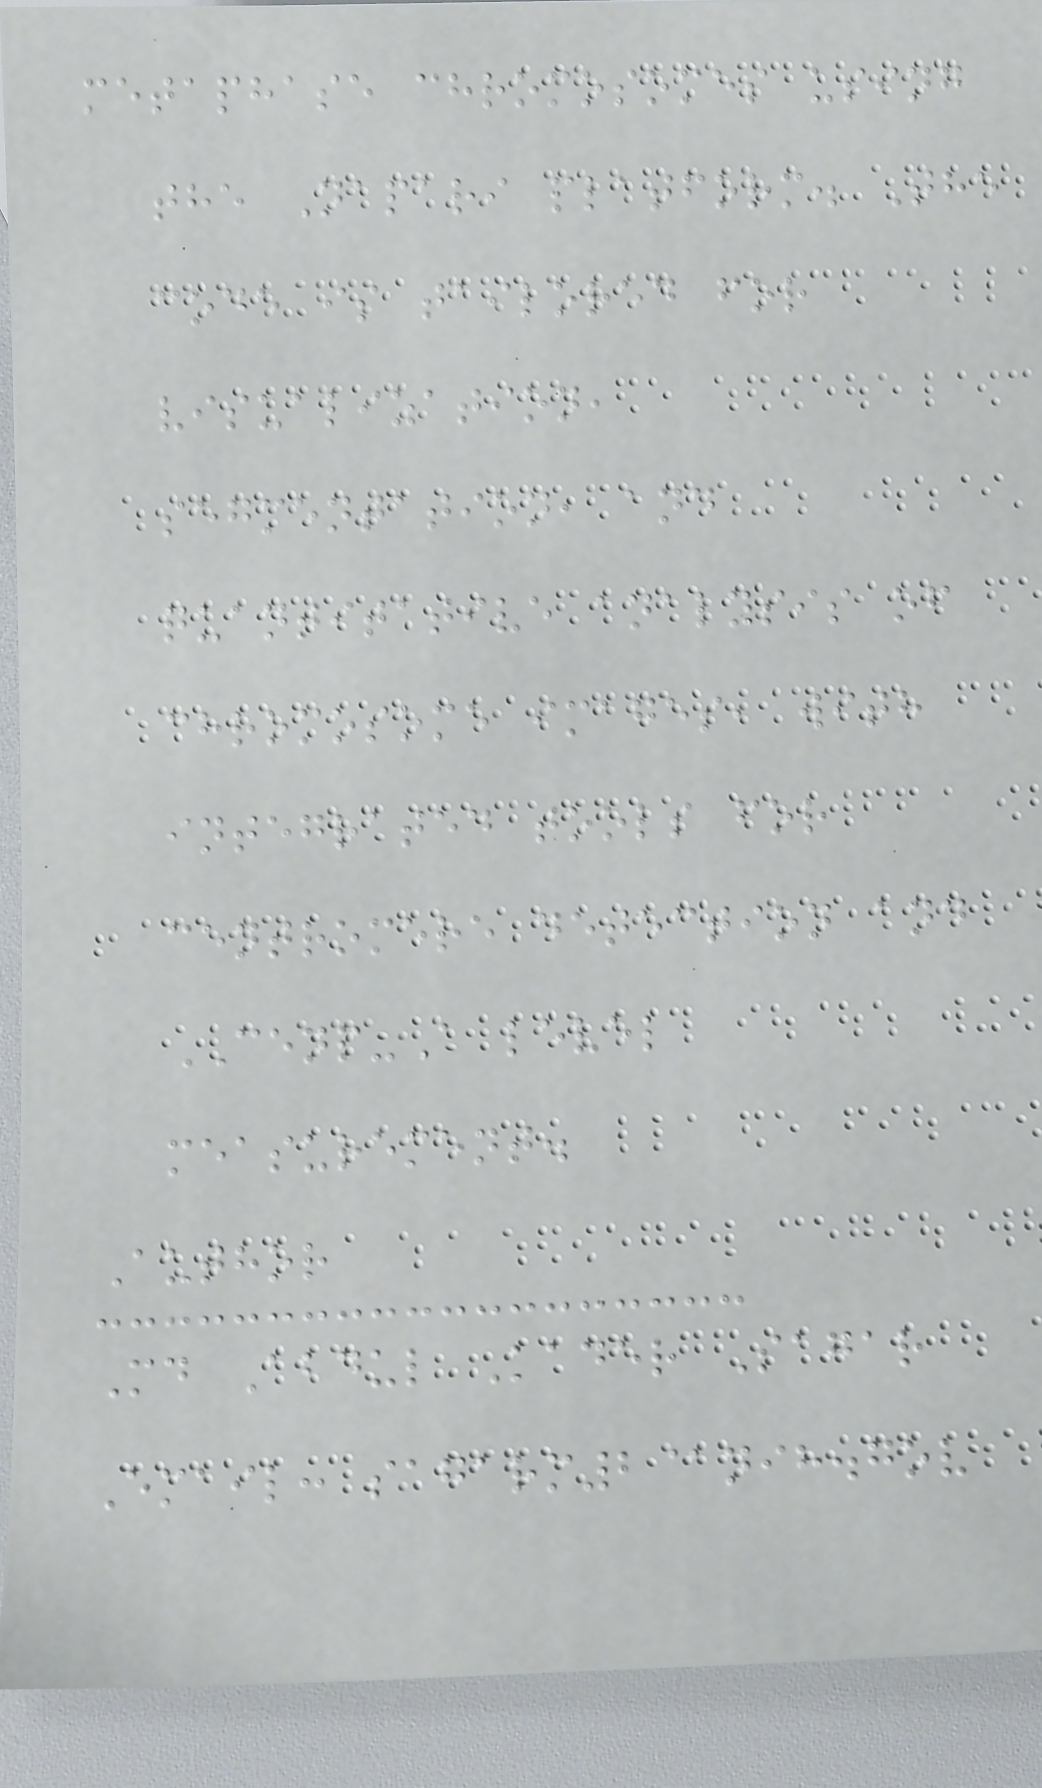metaphase chromosomes using
the Napari platform. The
code is tailored for
visualization,
segmentation, and
quantitative analysis of
chromosome images, with
integrated tools for
centromere detection and
CENP-A level
measurement.
Author
Md Abdul Kader Sagar
Email: sagarm2@nih.gov
